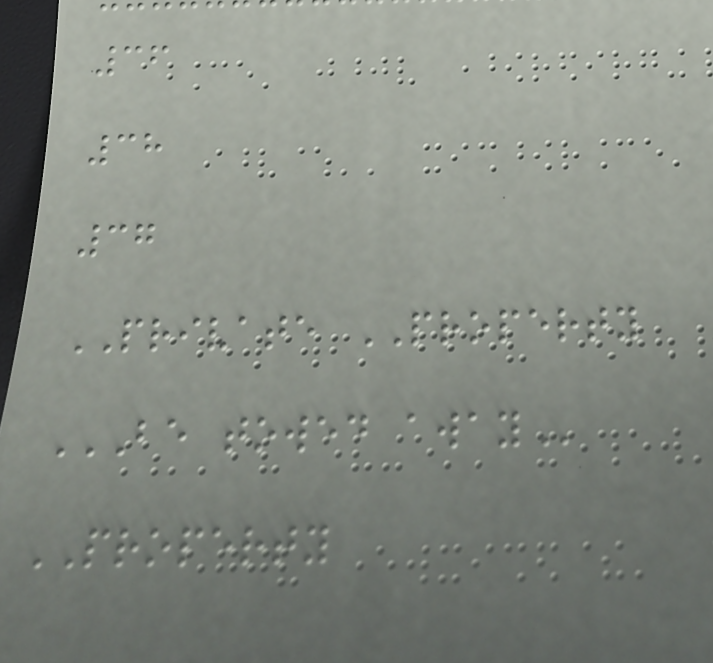36
38
37
PRIVATE PROPERTY
BE TOWED AWAY
PROPERTY
